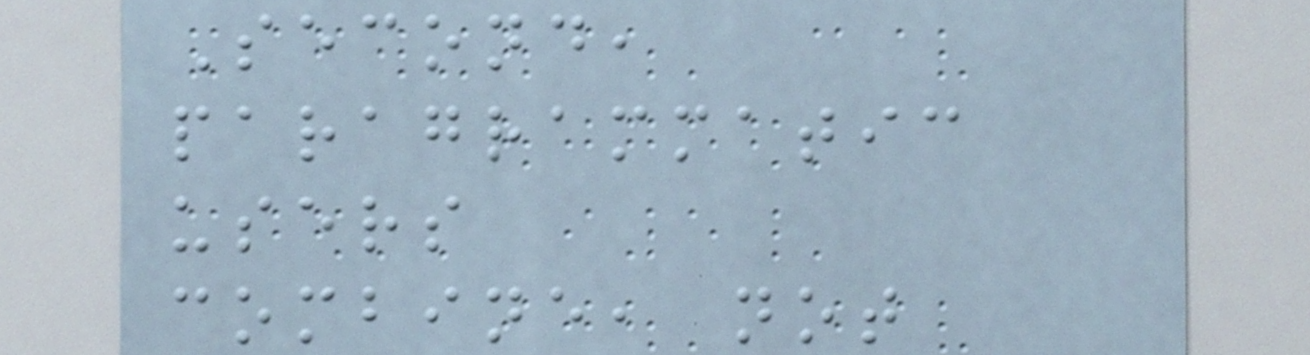Second,
paragrammatic
users
combine, not
